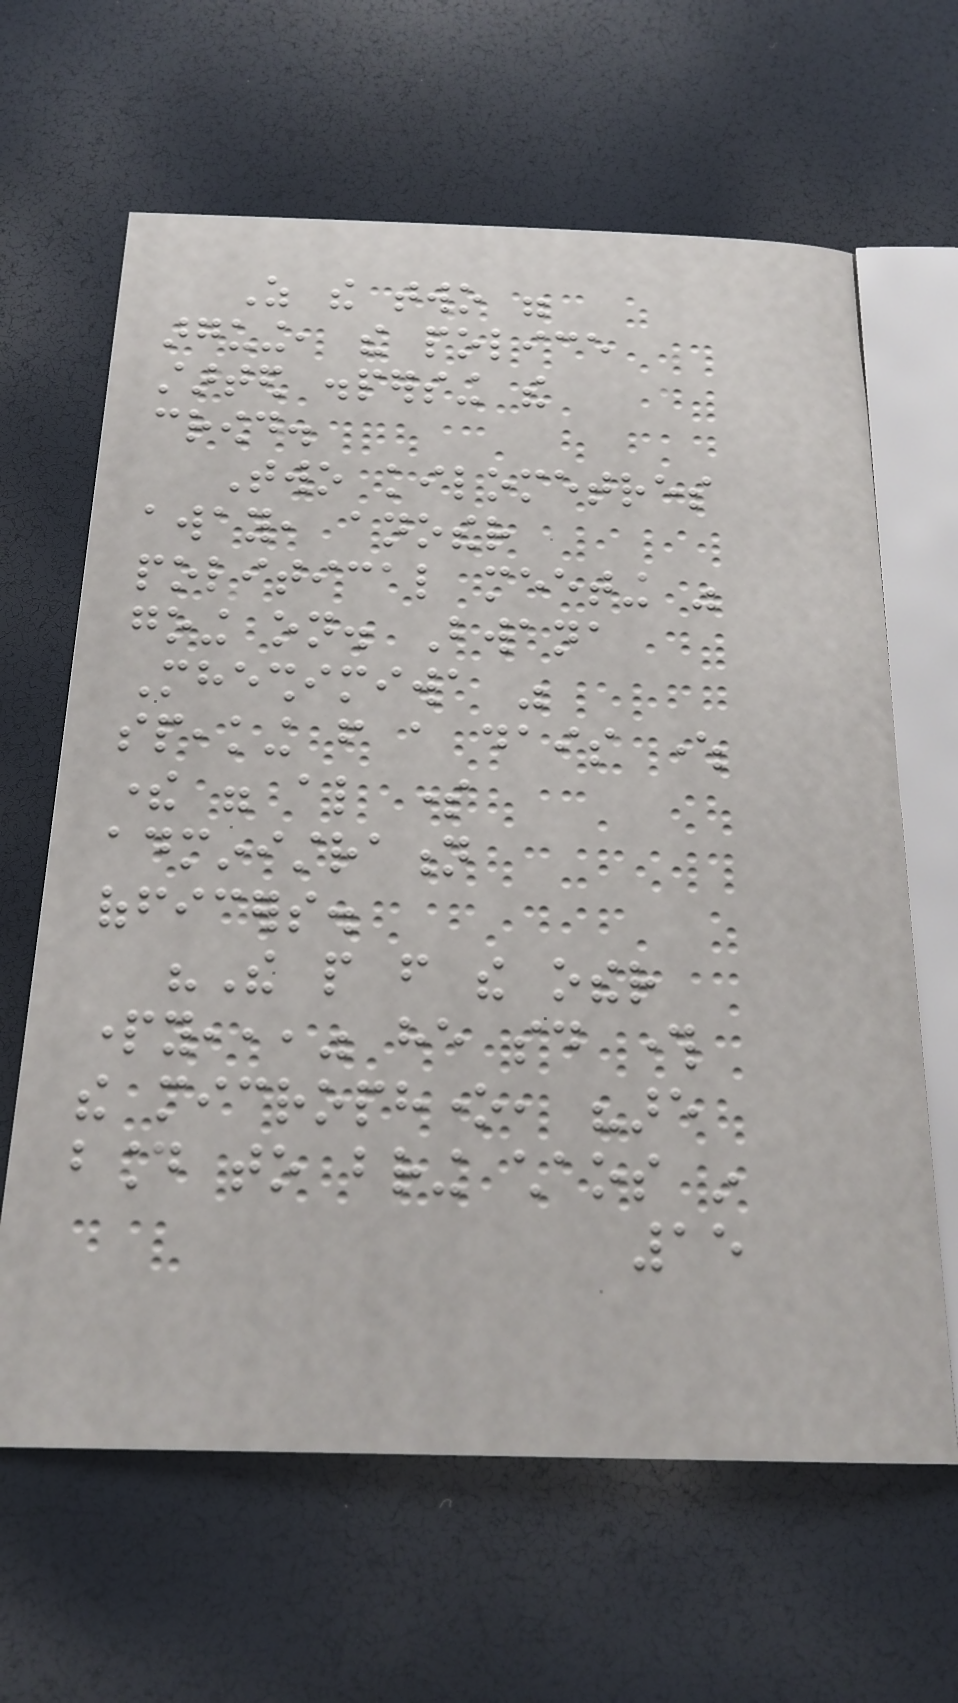As the two were
arguing, the police
started dispersing the
crowd.
Two kilometres
away, another
political meeting was
going on. Bwana
Mheshimiwa was
speaking from a dais where
there were also some
administration
officers.
"The people from the other
party,,," he said through
the microphone, "are
bound to bring chaos in
15
